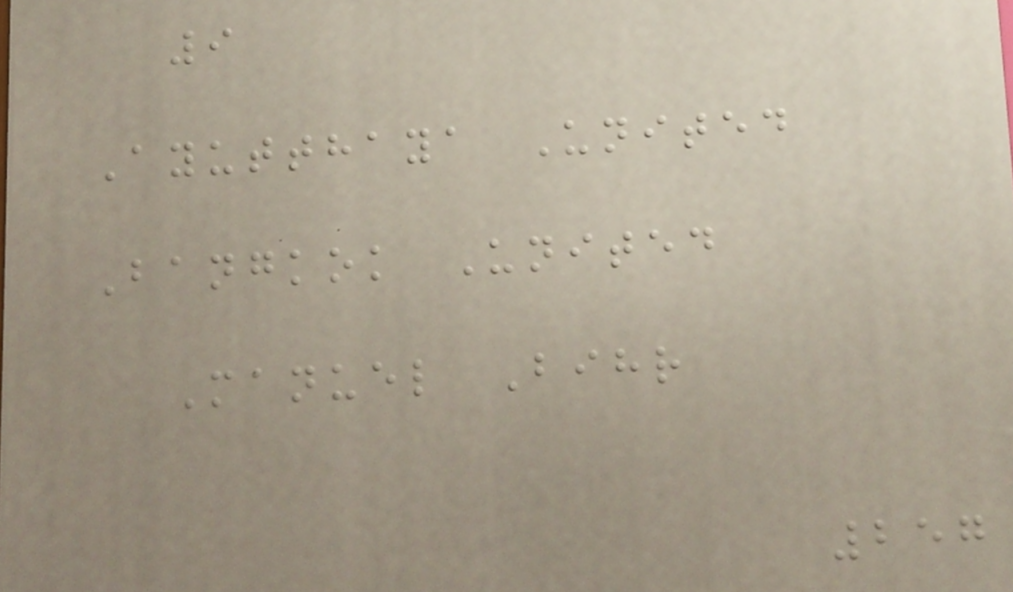9
Ayutthaya United
Bangkok United
Manuel Bihr
257
